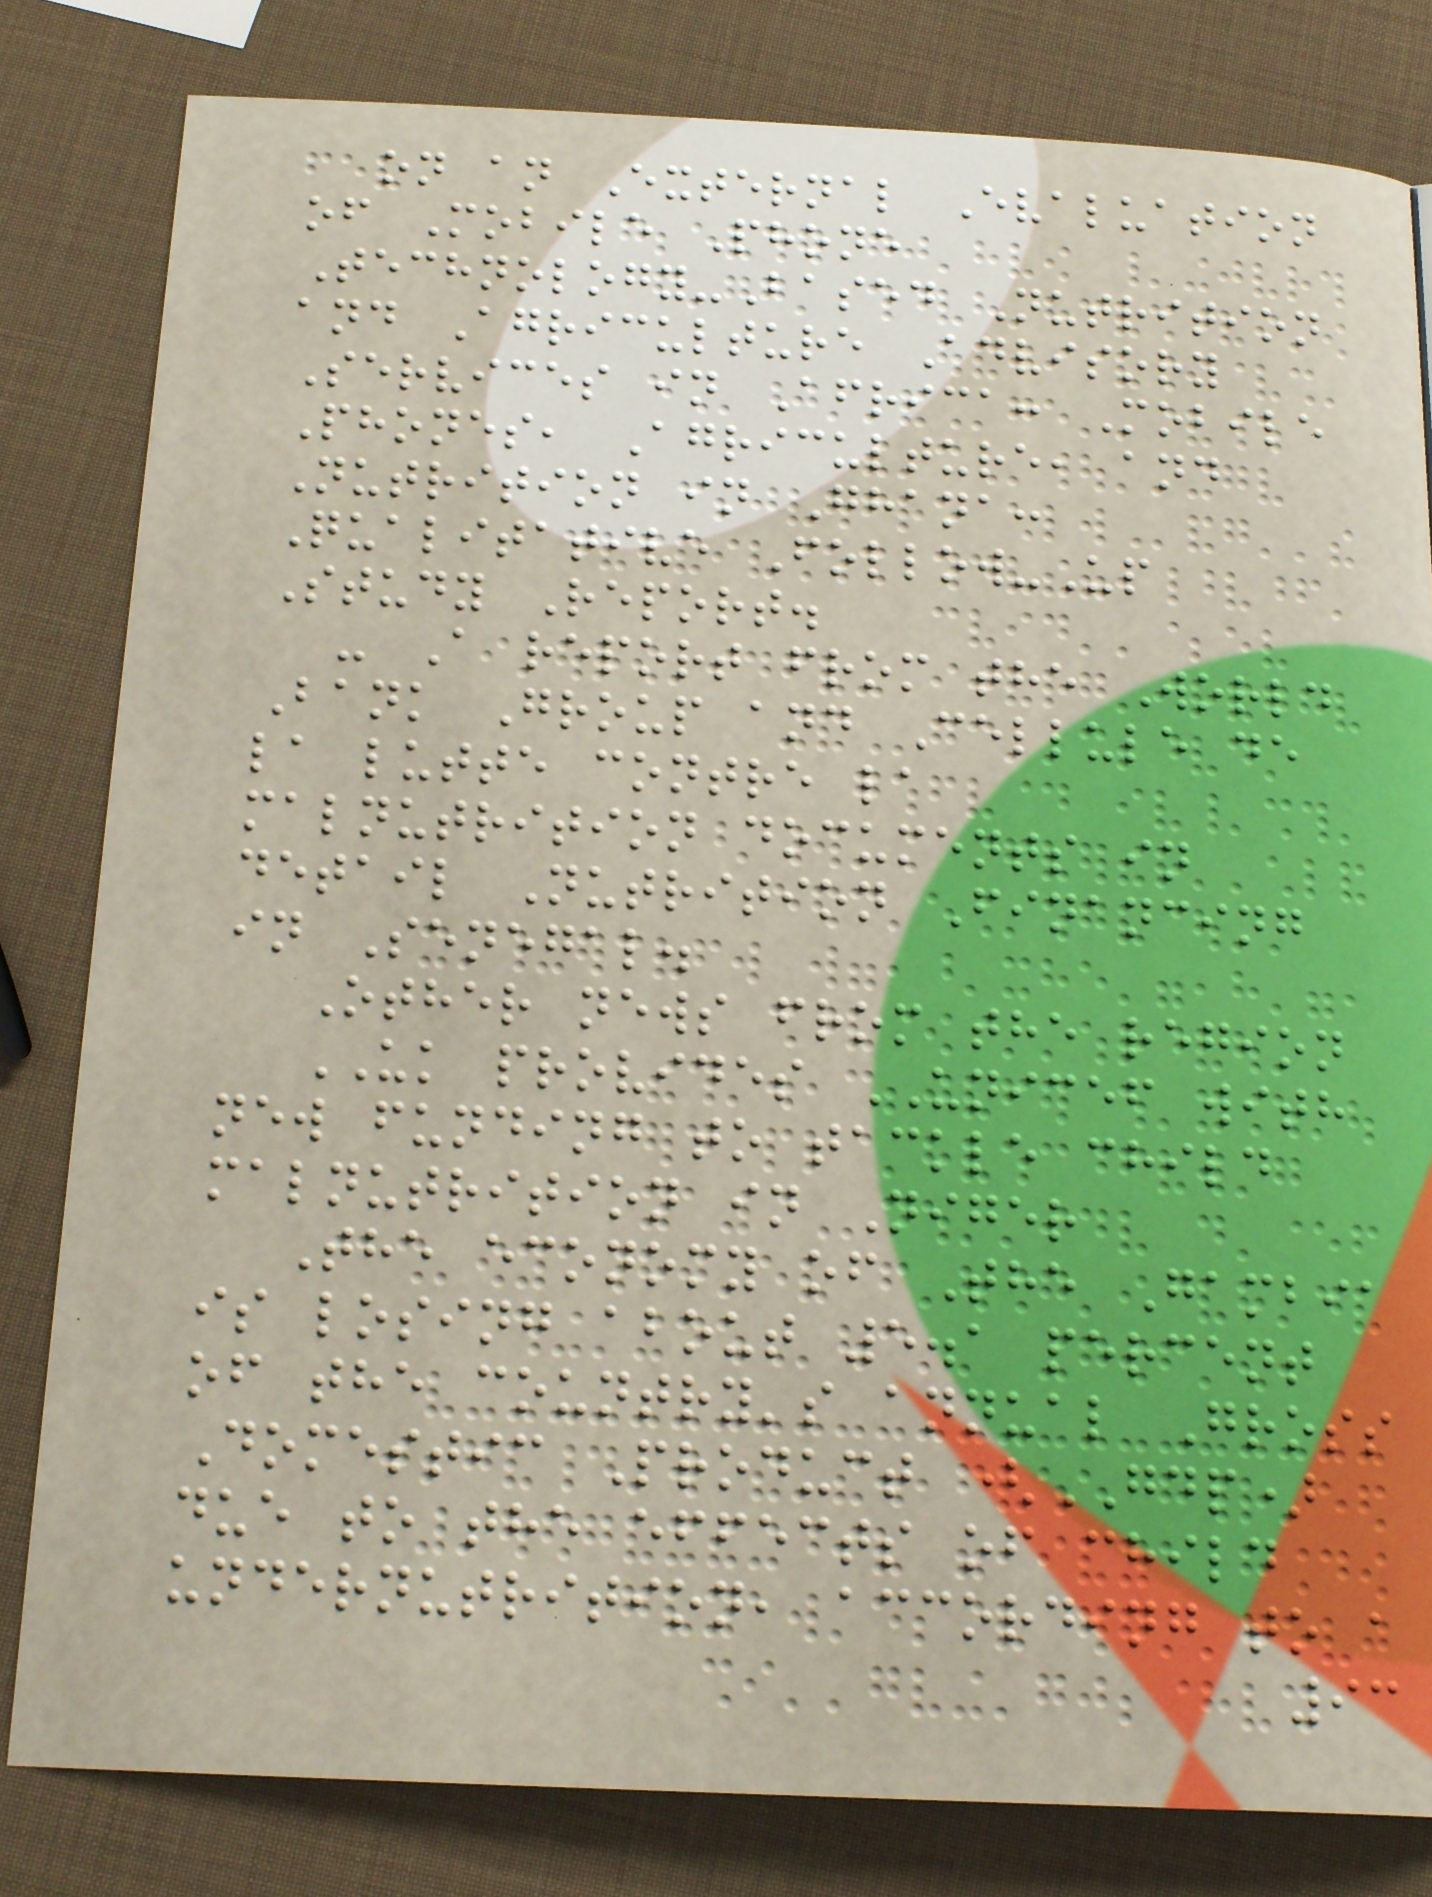on an External Evaluation
of Mobile Phone
Technology-Based Nutrition
and Agriculture Advisory
Services in Africa: Mobile
Phones, Agriculture, and
Nutrition in Ghana:
Qualitative Follow-Up
Study Report.
- A report from the World
Bank Group and Cellule de
la lutte contre la
malnutrition documents in
detail Nutrition Financing
in Senegal.
Other news from the region
UK provides UNICEF with
new funding to tackle child
malnutrition in Niger
The economy of The Gambia
is losing about 5.1 percent
of the country's annual Gross
Domestic Product (GDP)
due to the effects of child
undernutrition, according to a
93
